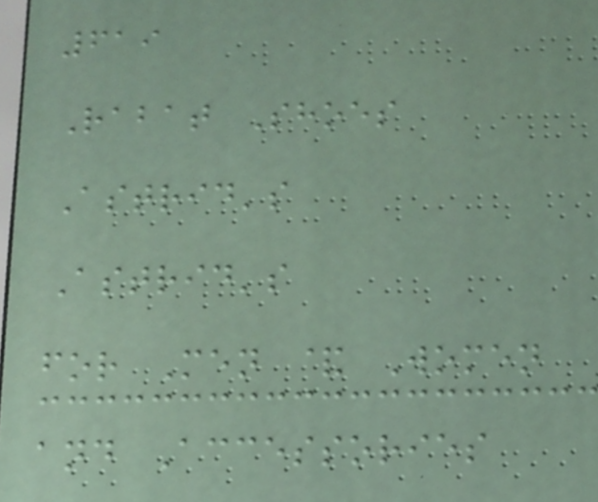619
Rabat Shoes
Astrid's
Astrid's
for Men & Women
and Accessories
